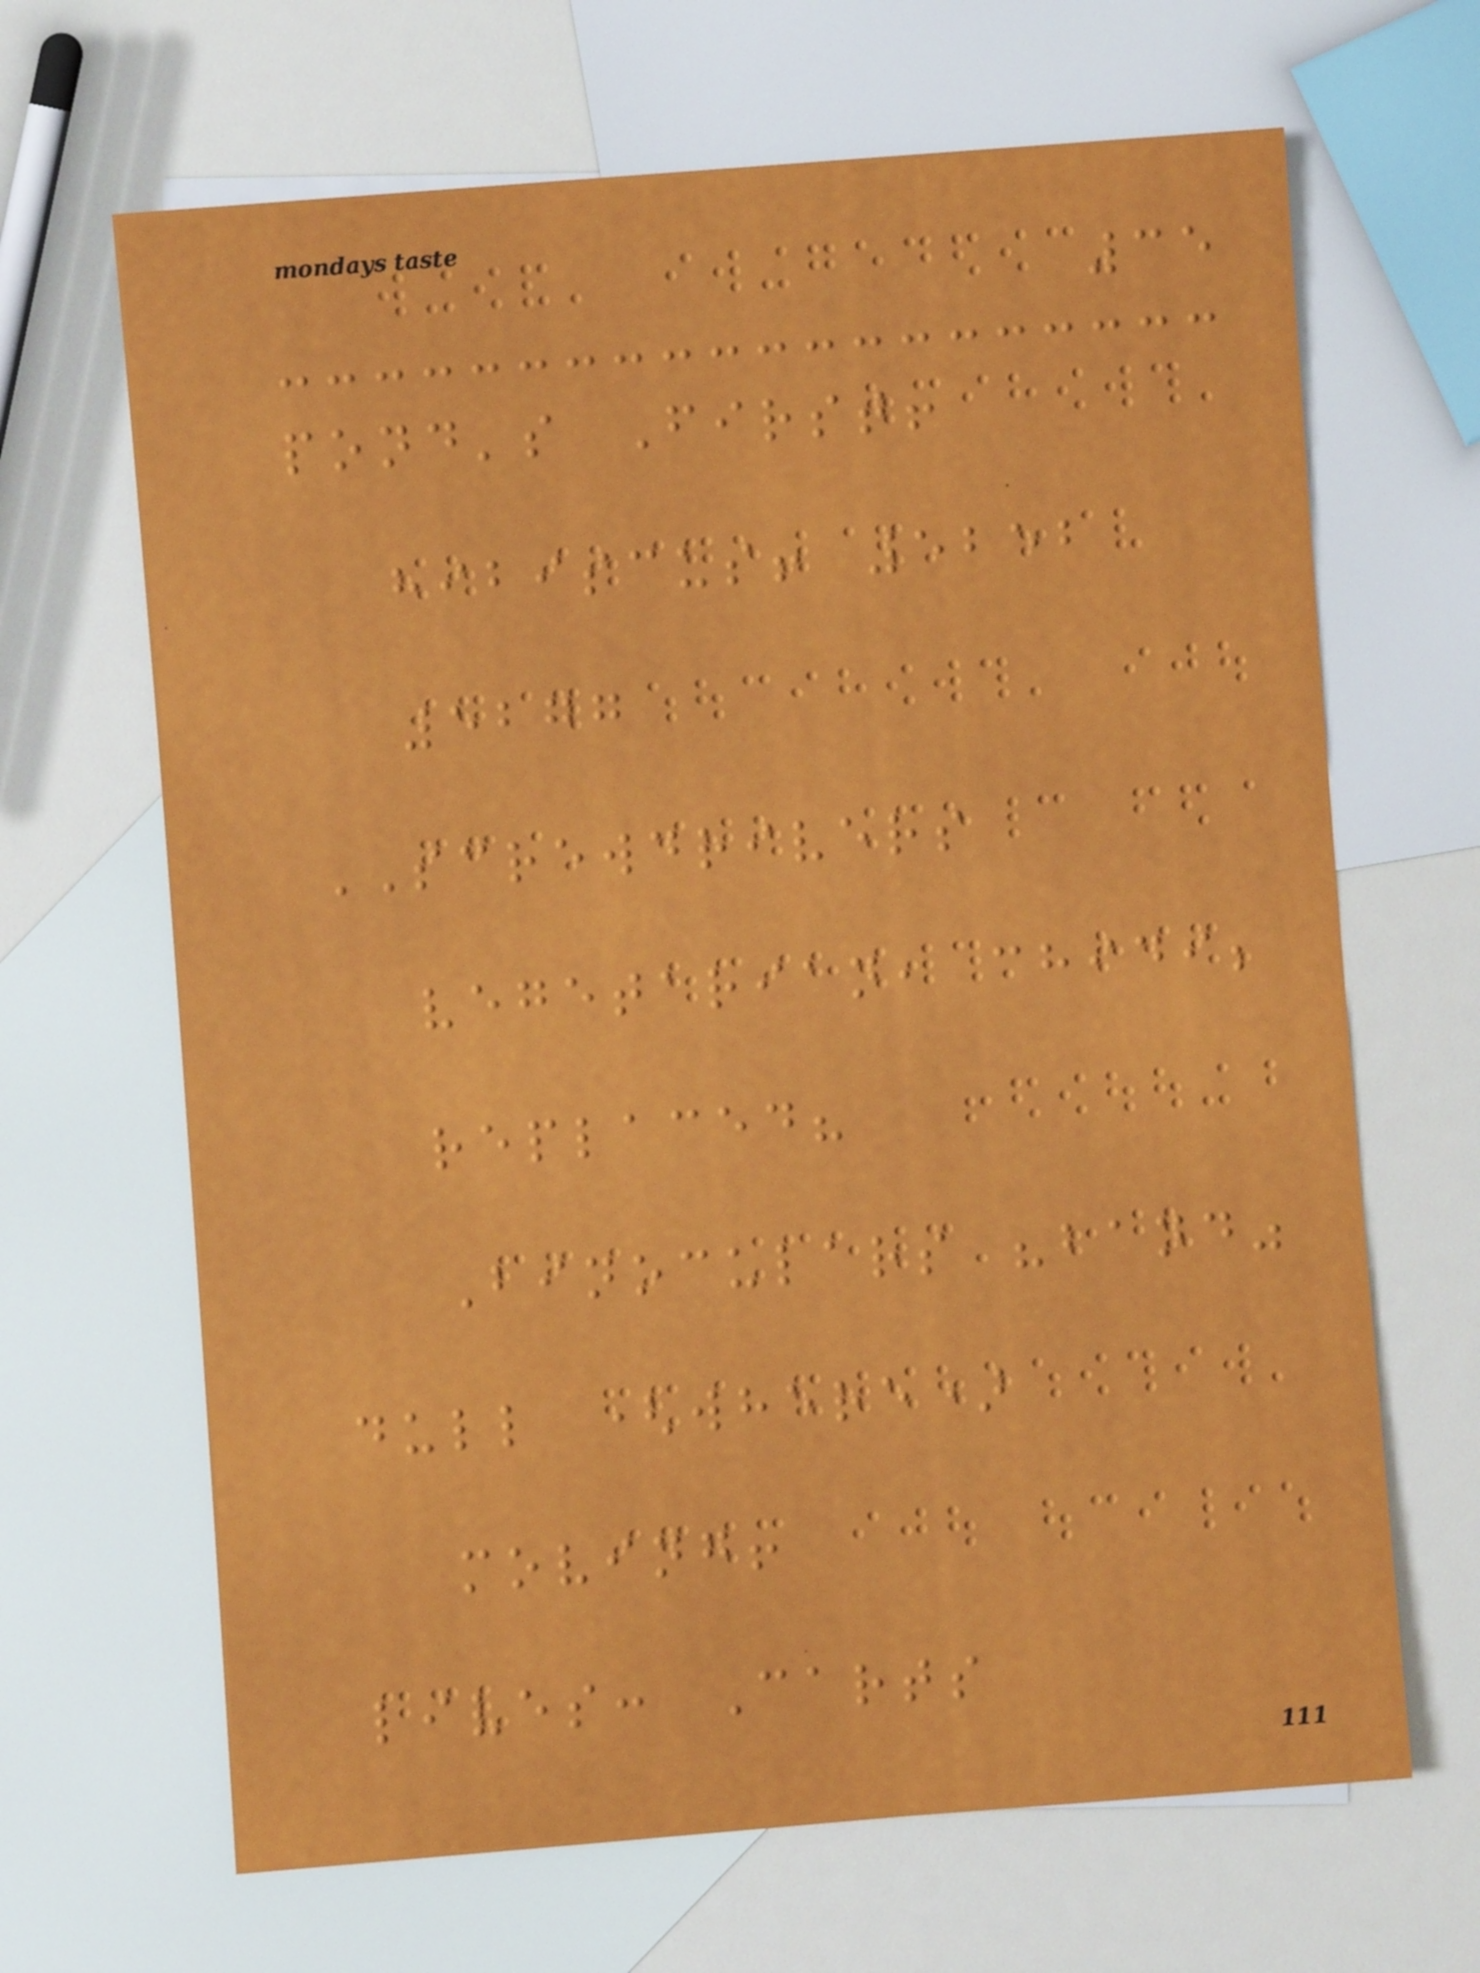35
pond's First!
hibiscus! 5252
5277
SCREWDRIVERS
vegetarian, chidi;
replaced?
Binoculars "band"
dull (where)
moving!
lives: Carts
